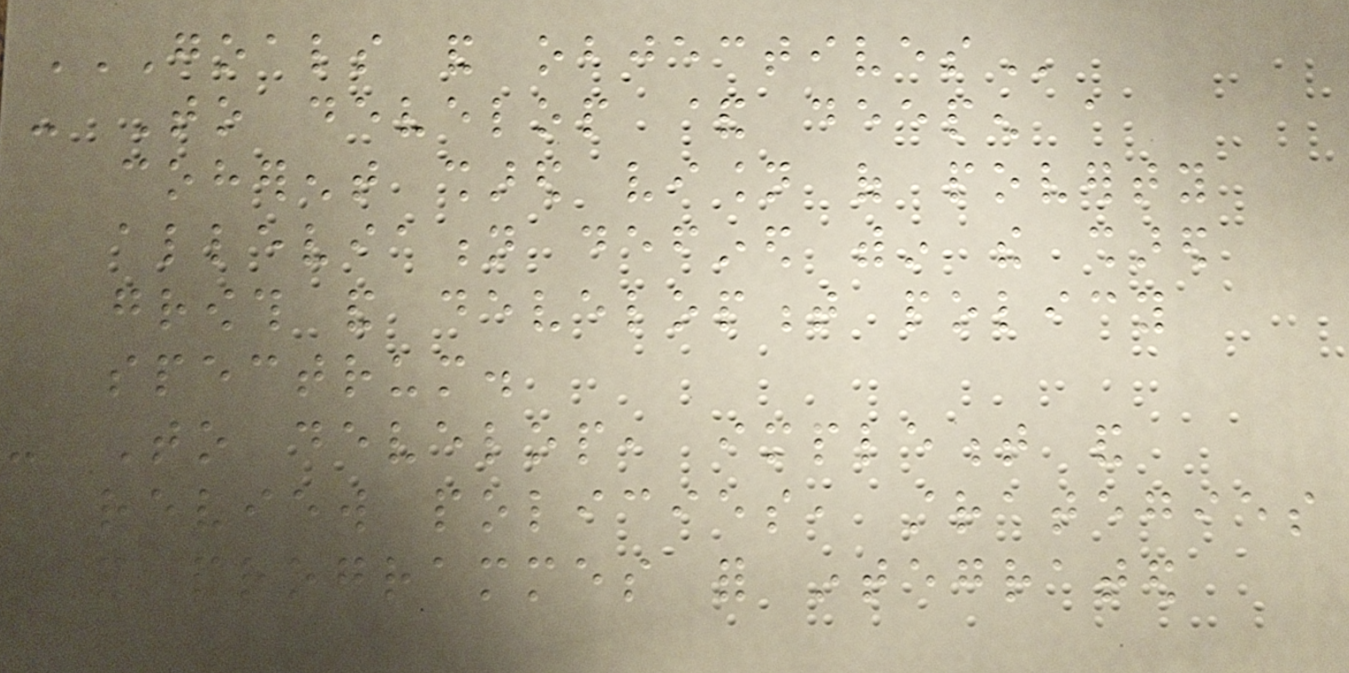GOALS AND OBJECTIVES
- To develop & deepen a
coherent shared vision of poverty
alleviation defined within the shared
growth and development policy
spectrum.
- To develop, implement and
review policies, strategies
and programmes for integrated
